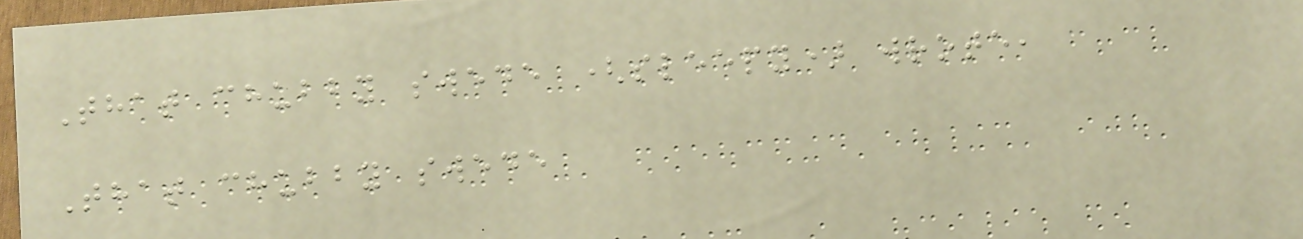That chubby swede (sleepy) wrote,
That chubby swede
